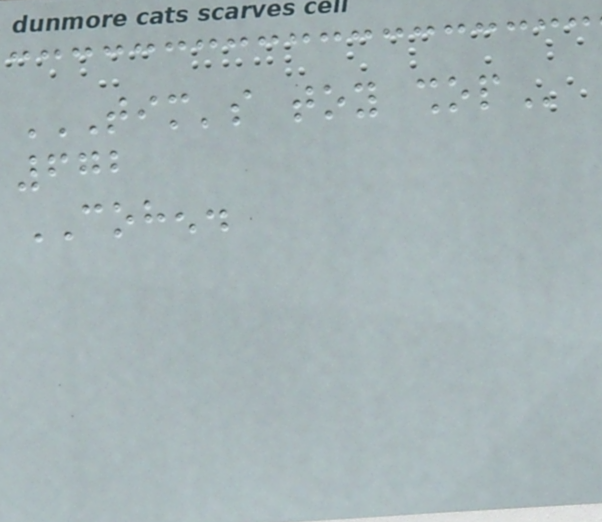TIM'S TOY SHOP
672
COHEN.
